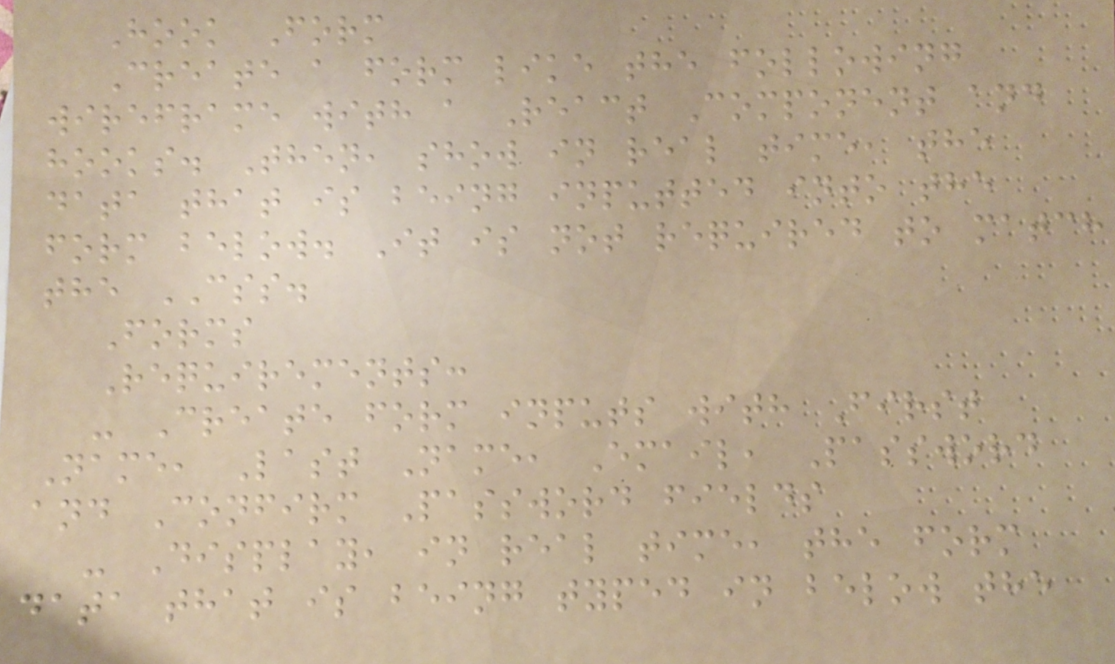Hook Form
Create a form like the following
wireframe with a React Component and
hooks. Then, show in real time, the
data that is being inputted into the
form below. It is not required to match
the CSS.
Forms
Requirements:
- Create form inputs with First
Name, Last Name, Email, Password
and Confirm Password fields
- Display, in real time, the form
data that is being typed in below the
